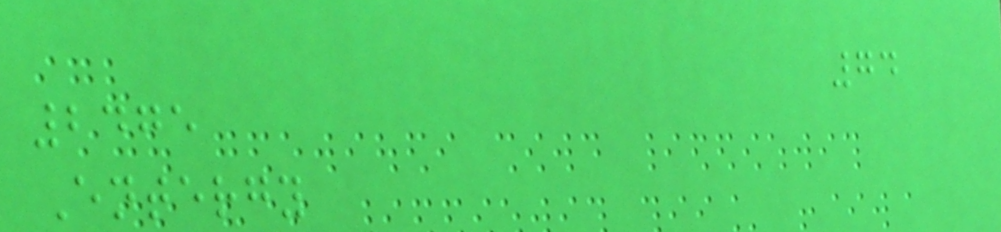74
2475
Entergy
